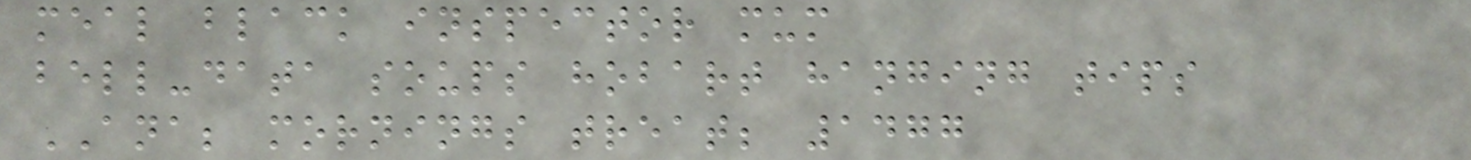meal black inspector mum
bell-data soups hobart hanging tips
ANA; mornings treat; 1477
